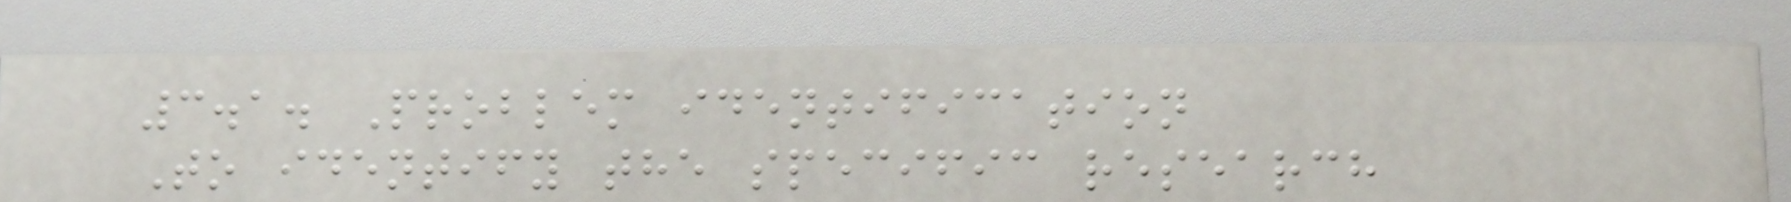3.1. Problem identification
To identify the specific research
